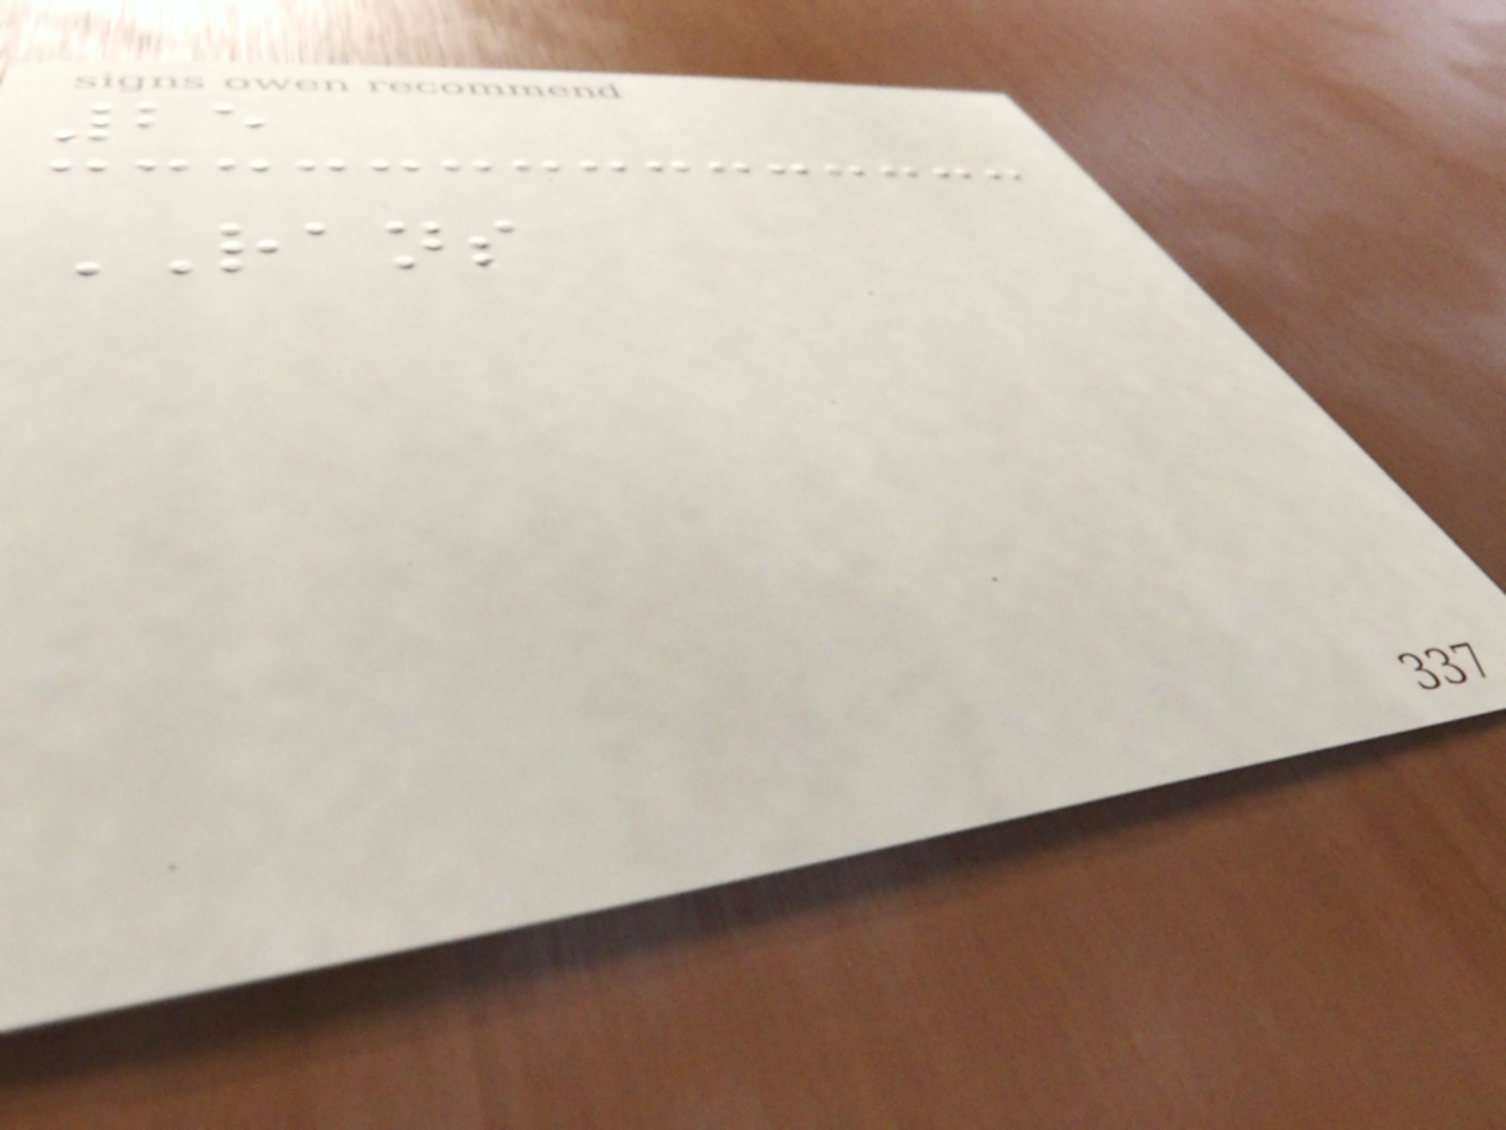25
RANS
